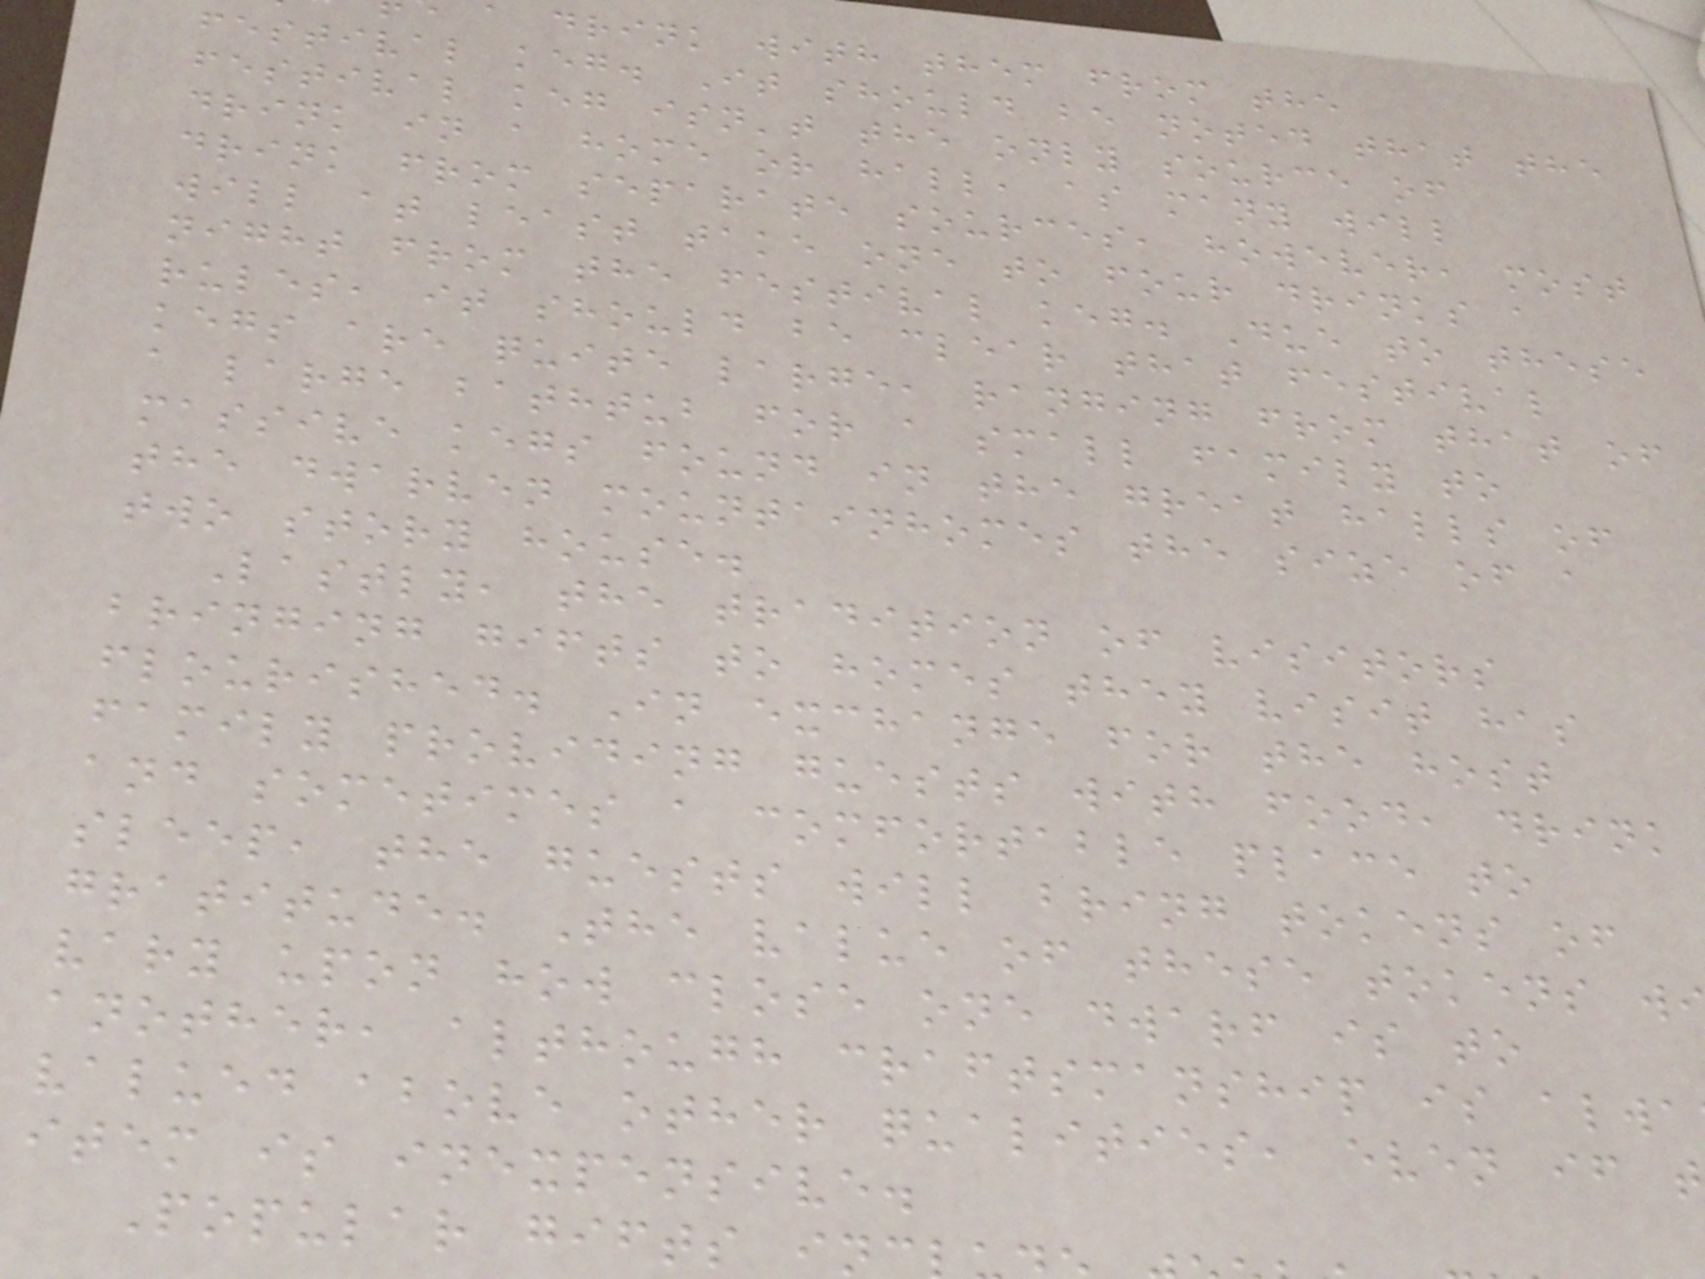a drink with them from the
festival keg. It should be noted that the
festival keg isn't the only source of
drink in a home or hall, as many will
drink from separate sources, however, most
will at least take one to four drinks a
night from the festival keg. Due to these
rules, it should be clear that festival
kegs are quite large, ranging from that of
a large bathtub for a small family to
massive kegs found in the great halls of
the dwarven mountainhomes the size of a
two story house.
Lastly, the tradition of visitors
bringing gifts to homes they visit has
flourished. In exchange for the host
family providing guests with food, drink
and sometimes a comfortable place to
sleep, the guests will bring tokens of
gratitude. The value of these tokens w
vary upon how close one dwarf is to
another, although craftsmanship is alwa
valued above other qualities, even if t
item is inexpensive.
Popular gifts in
